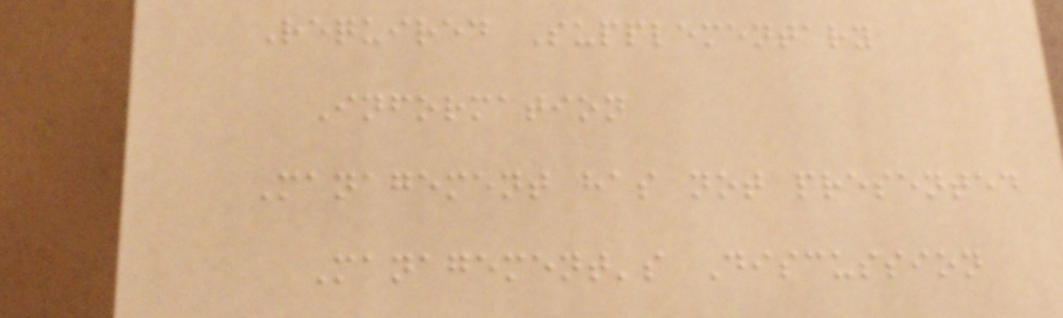Required Supplementary
Information
Management has not presented
Management's Discussion
